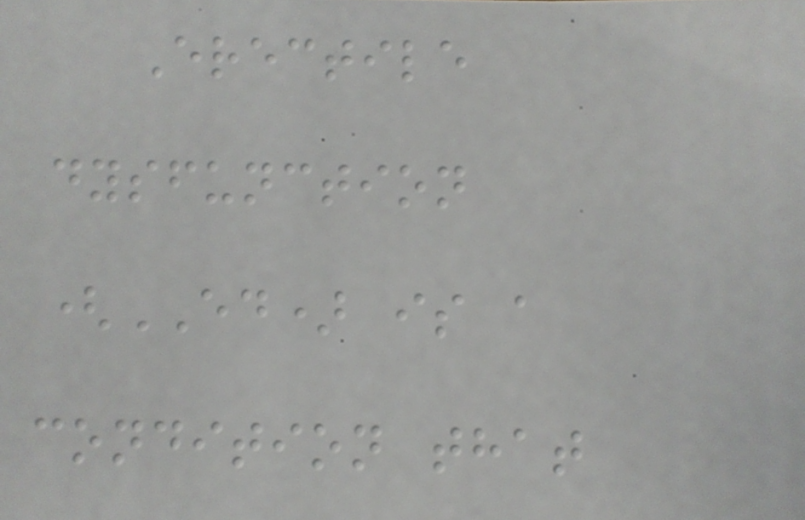Erectile
dysfunction
(ED) is a
condition that
